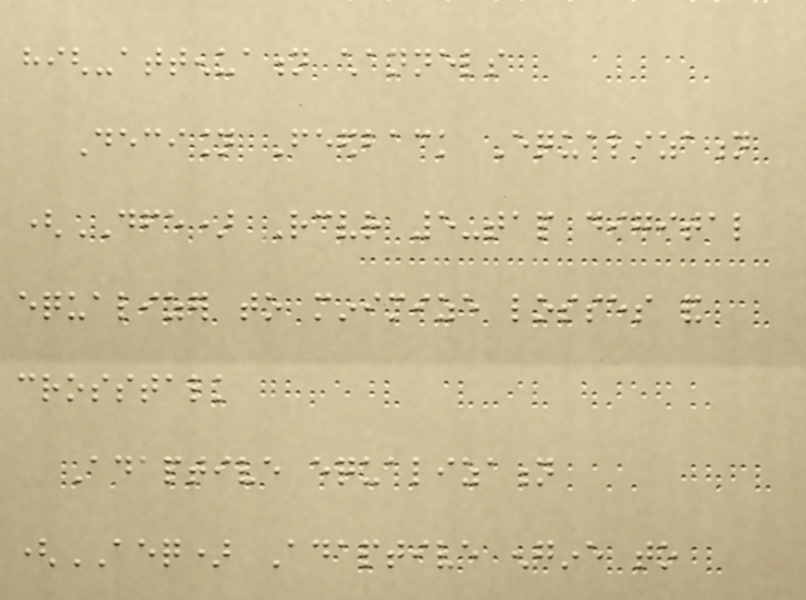high-attenuation channels
Decision Feedback Equalization
(DFE) Receiver 5-tap digital
equalizer to minimize losses and
crosstalk
Adaptive equalization
(AEQ) Adaptive engine to
